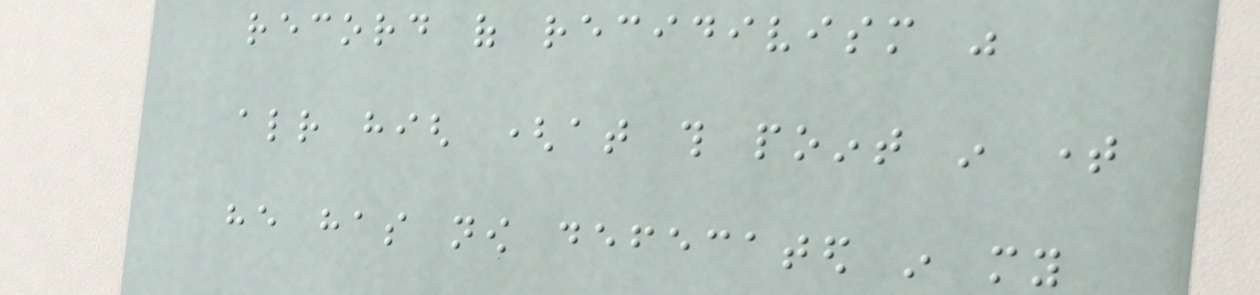record of recidivism was
already high (at this point in time
he has now defecated in my
